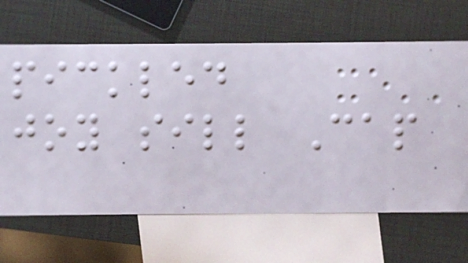pickled
joy sill Cap
